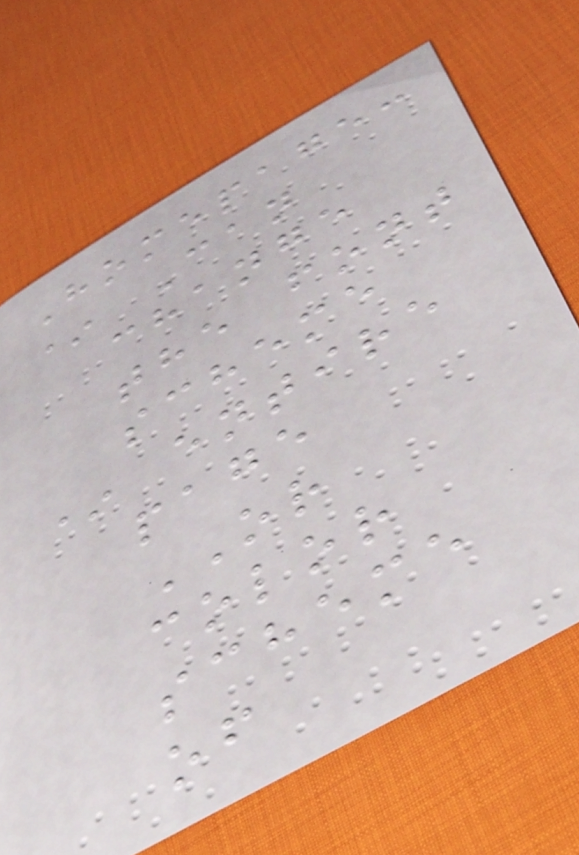Homepage:
* Can
change
the font
scheme
* entire
page
OR
color
scheme
of
